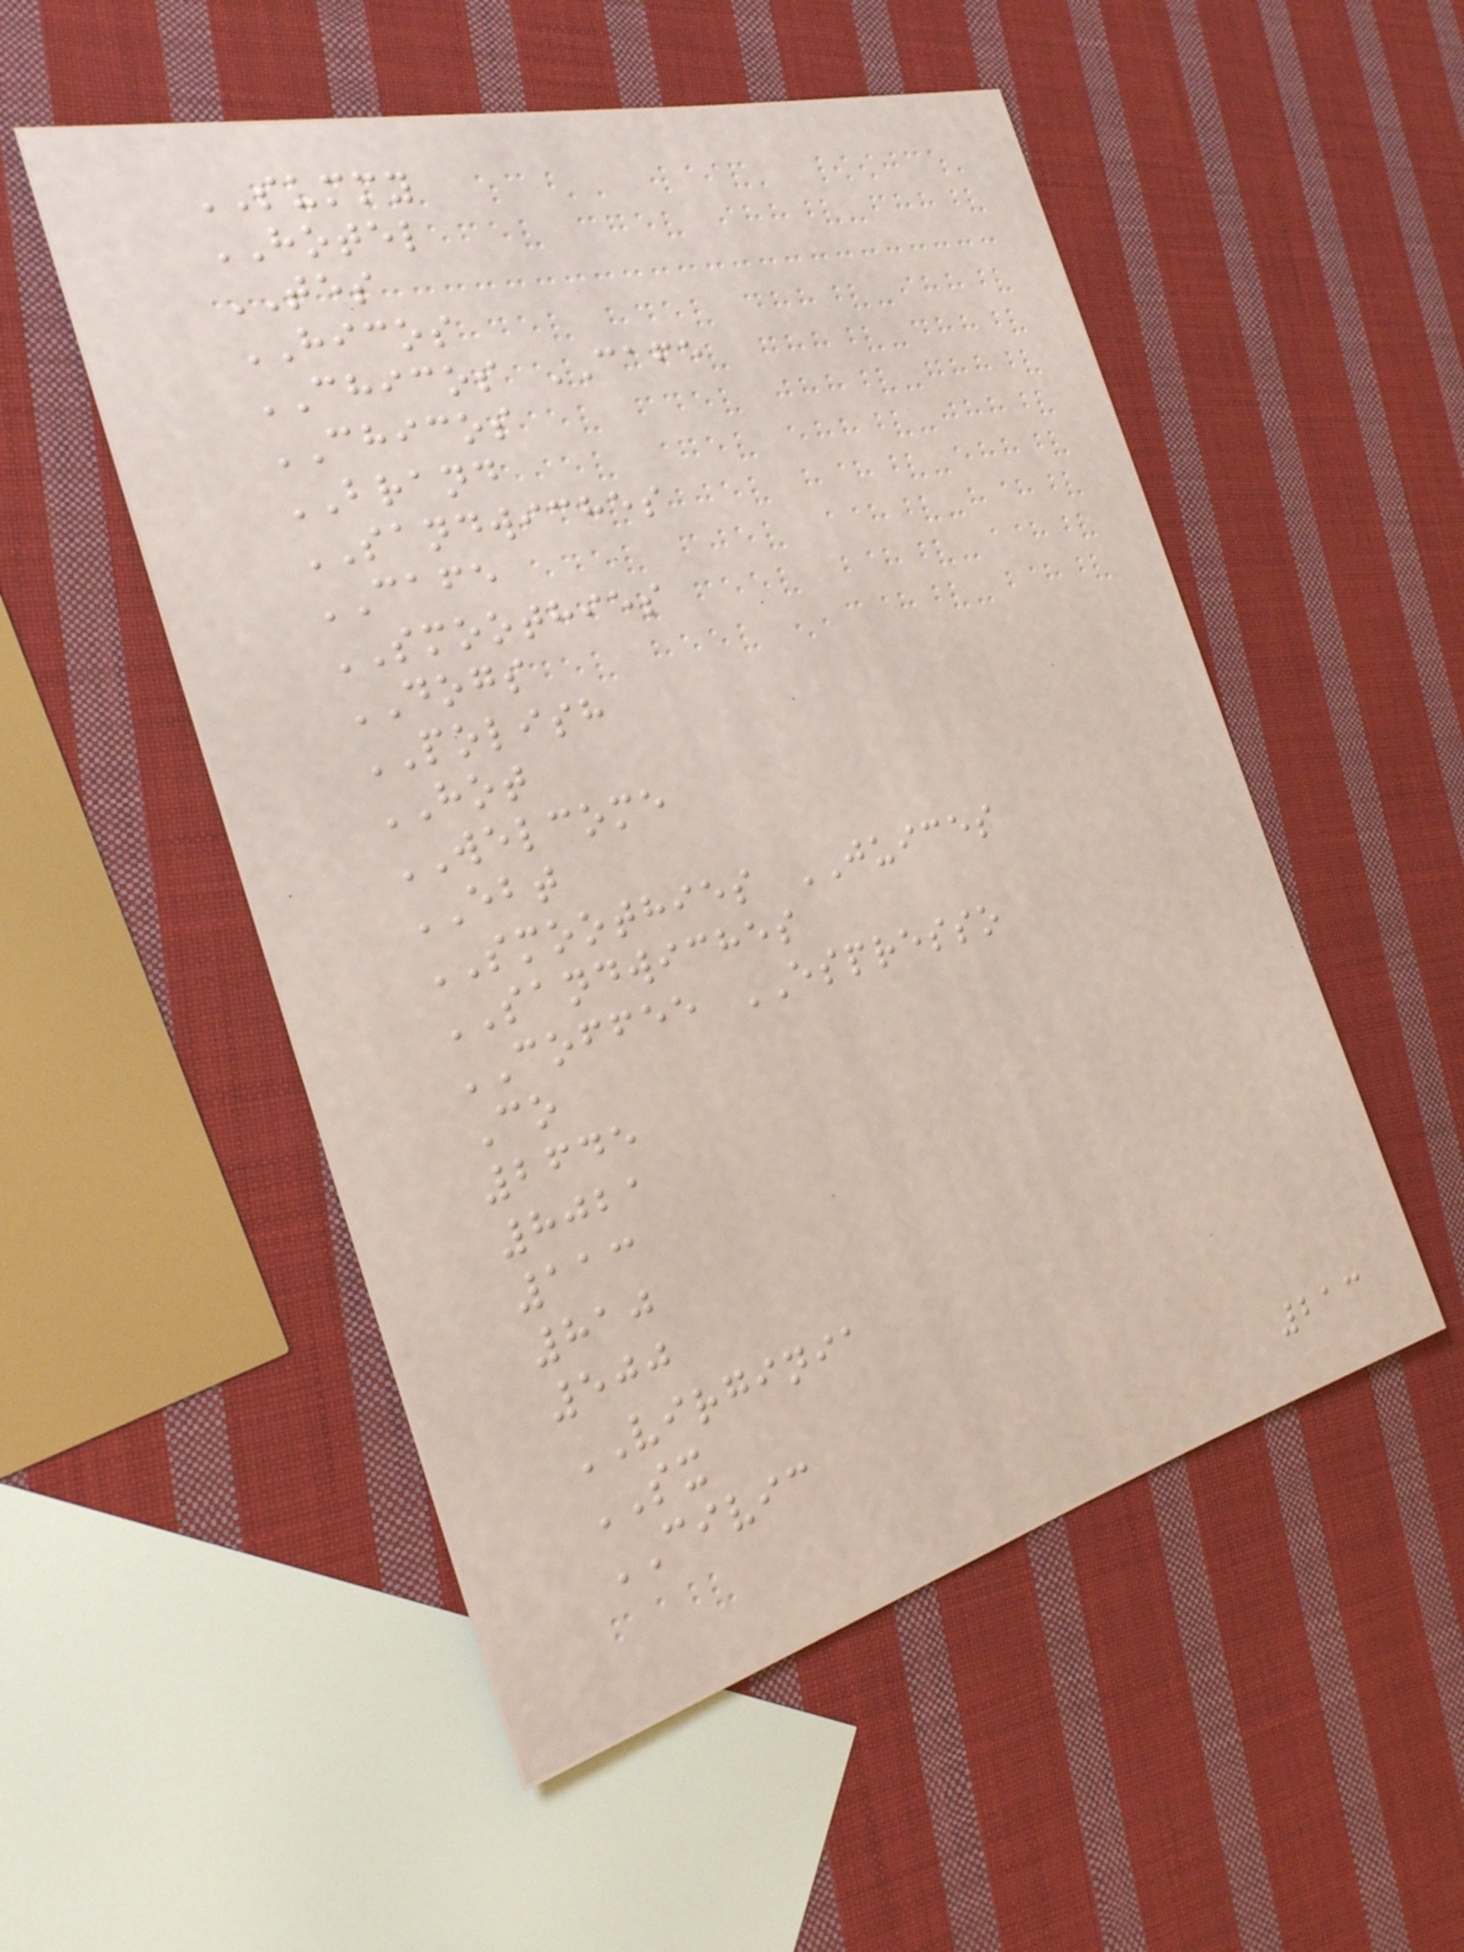SUMMY
HOTEL
TES
HICOS
CHICOS CAFE
CHICOS
BRAND
SANDWICHES
CAFE
SMOOTHIES
DOGS
POLISH
HOT
WELCOME
EBT
SMOOTHIES JUICES
SANDWICHES
COFFEE ESPRESSO
Co
2645
8021
113
810
500
VIRGINIA
SX
CIVIC
213
